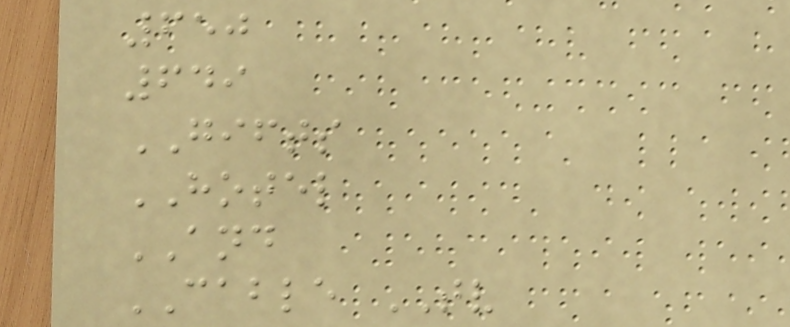650
649
GIFTS
HOTEL
AND
CABLE TV
